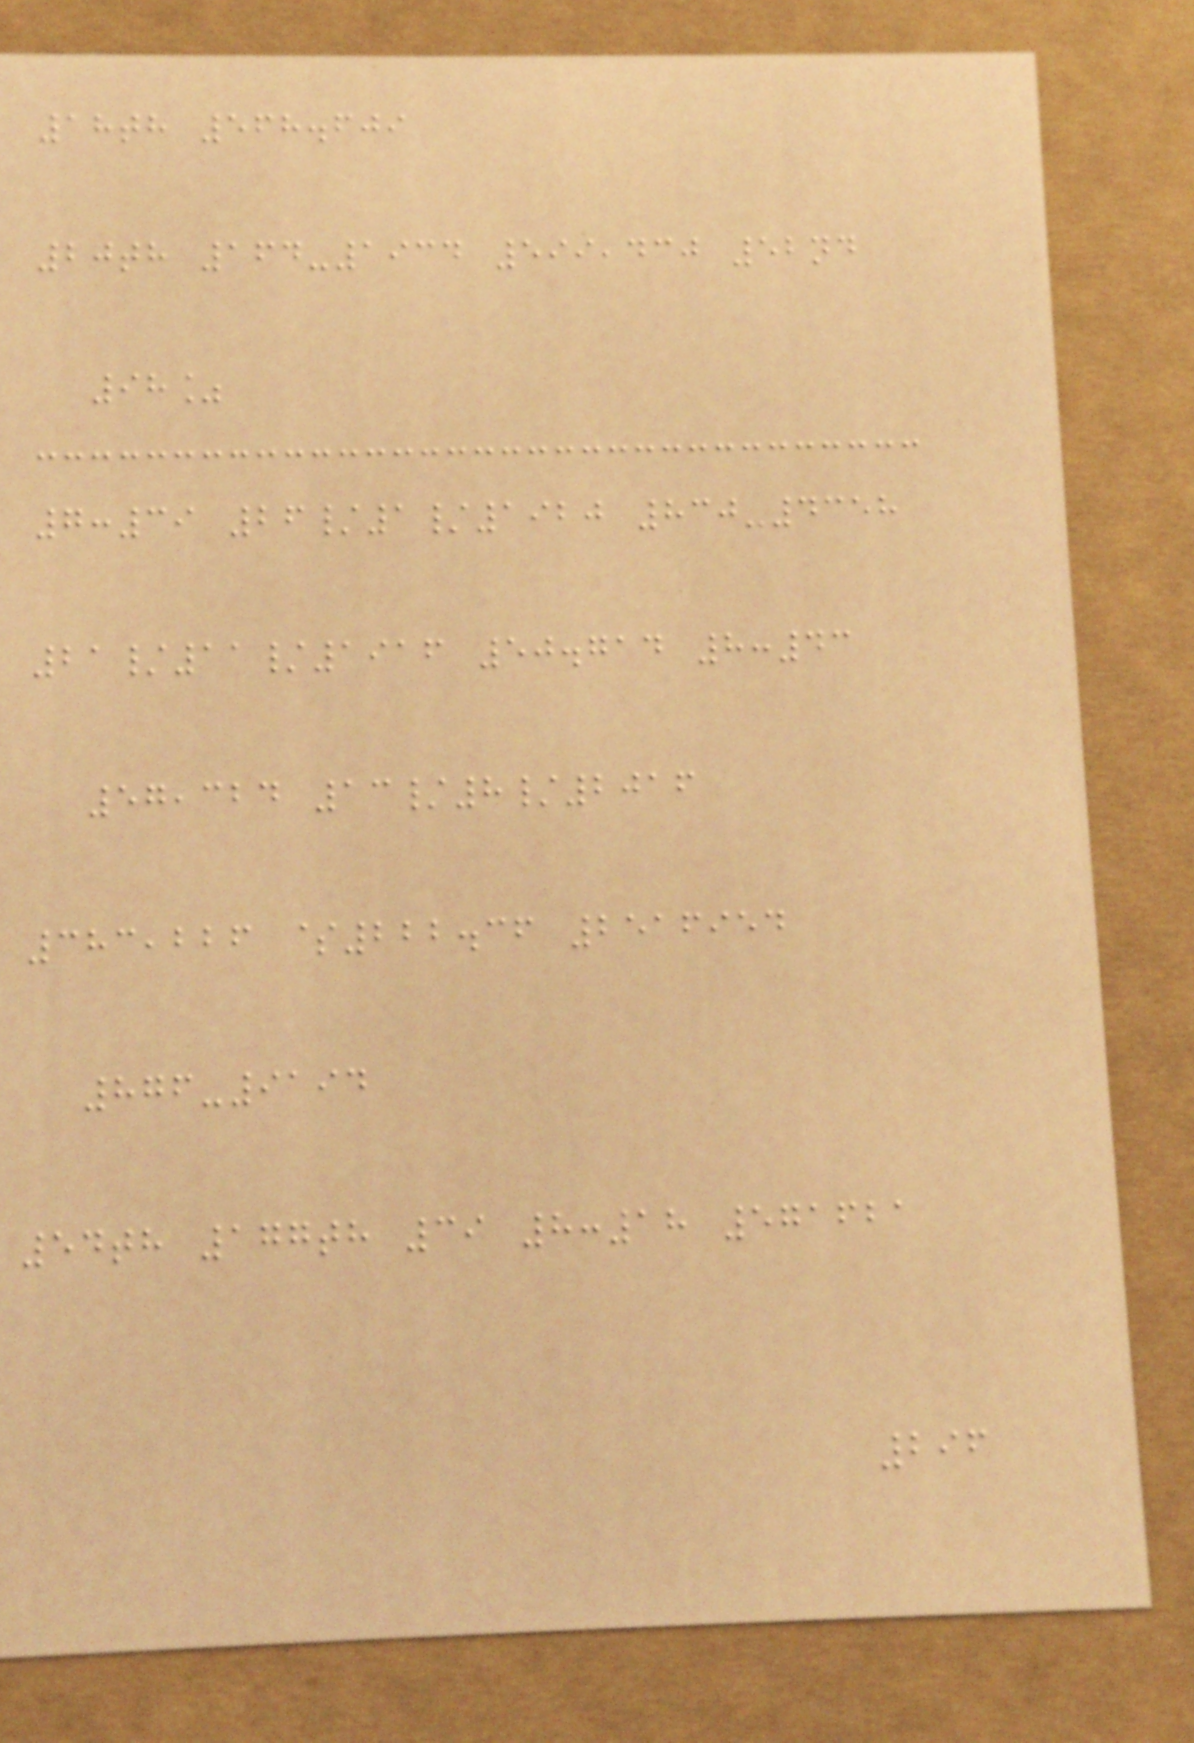18th 568.609
20th 164-1934 599,430 52nd
98%
7:39 26/1/1920 830-4358
21/11/1916 50.714 8:43
57,324 13/8/2016
383,226 $222.36 2516954
876-9194
54th 177th 39 8:18 571621
296
